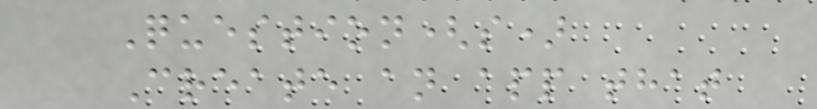Question(s)
Create an app that
